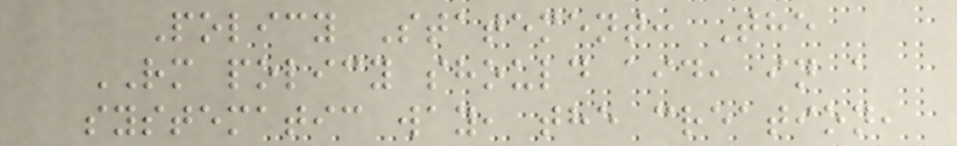Policy Statement: The
RM policy should aid, in a
systematic way, the creation,
